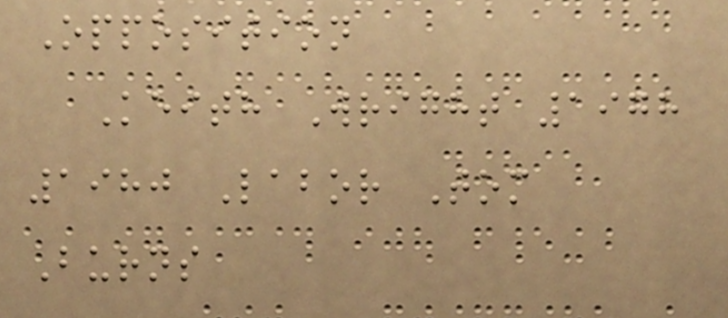Opposition
Keith Wright 1978
1980 Labor Tom
Burns
